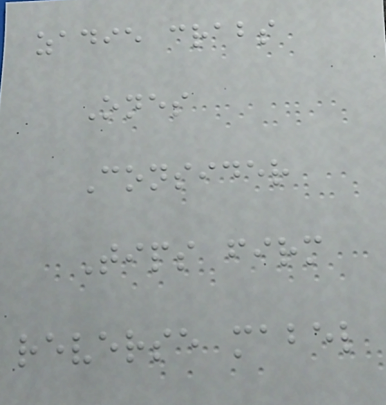zadie crabs
Ones
Consider
Tips firm
reverse mabel
